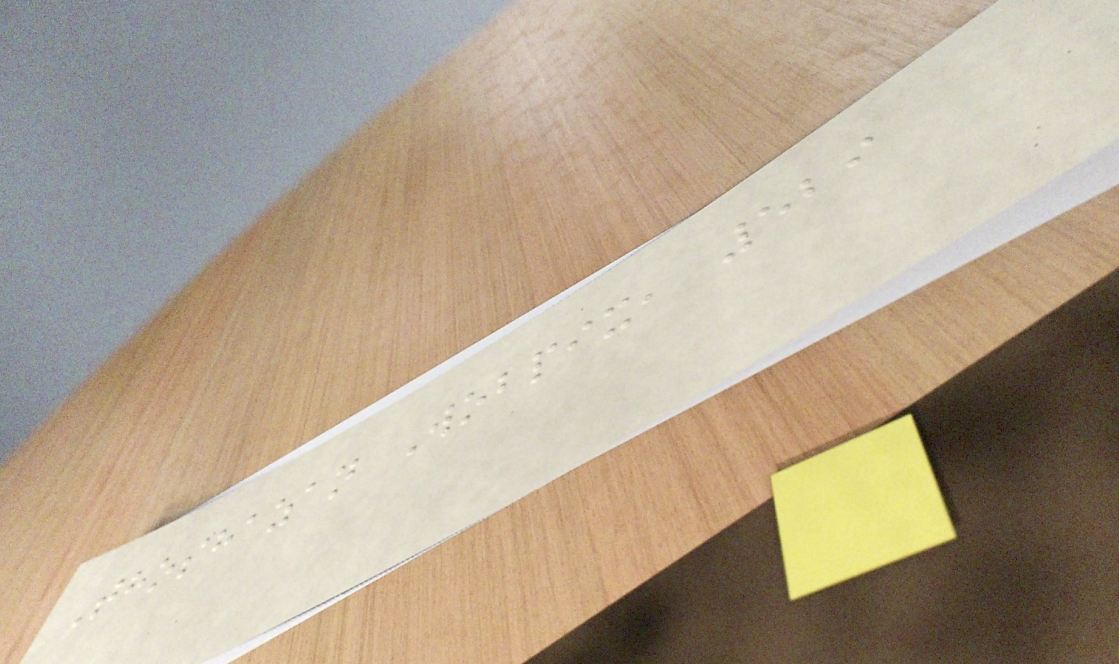Thoshazan Wobpix, 529
